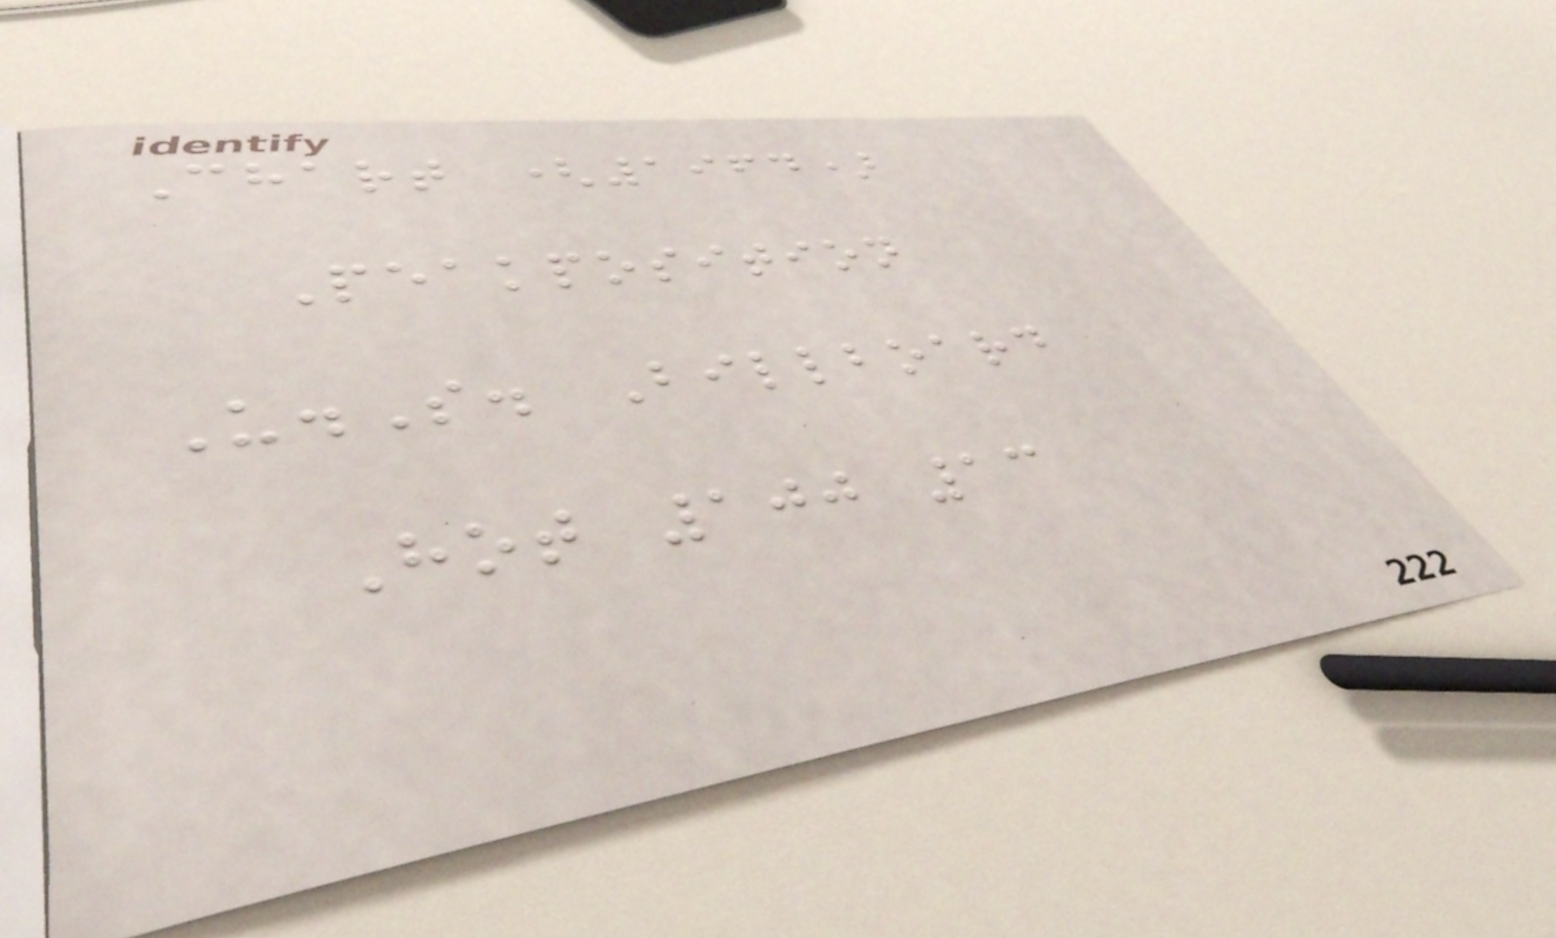Chart (1964)
Peakposition
U.S. Billboard
Hot 100 13
